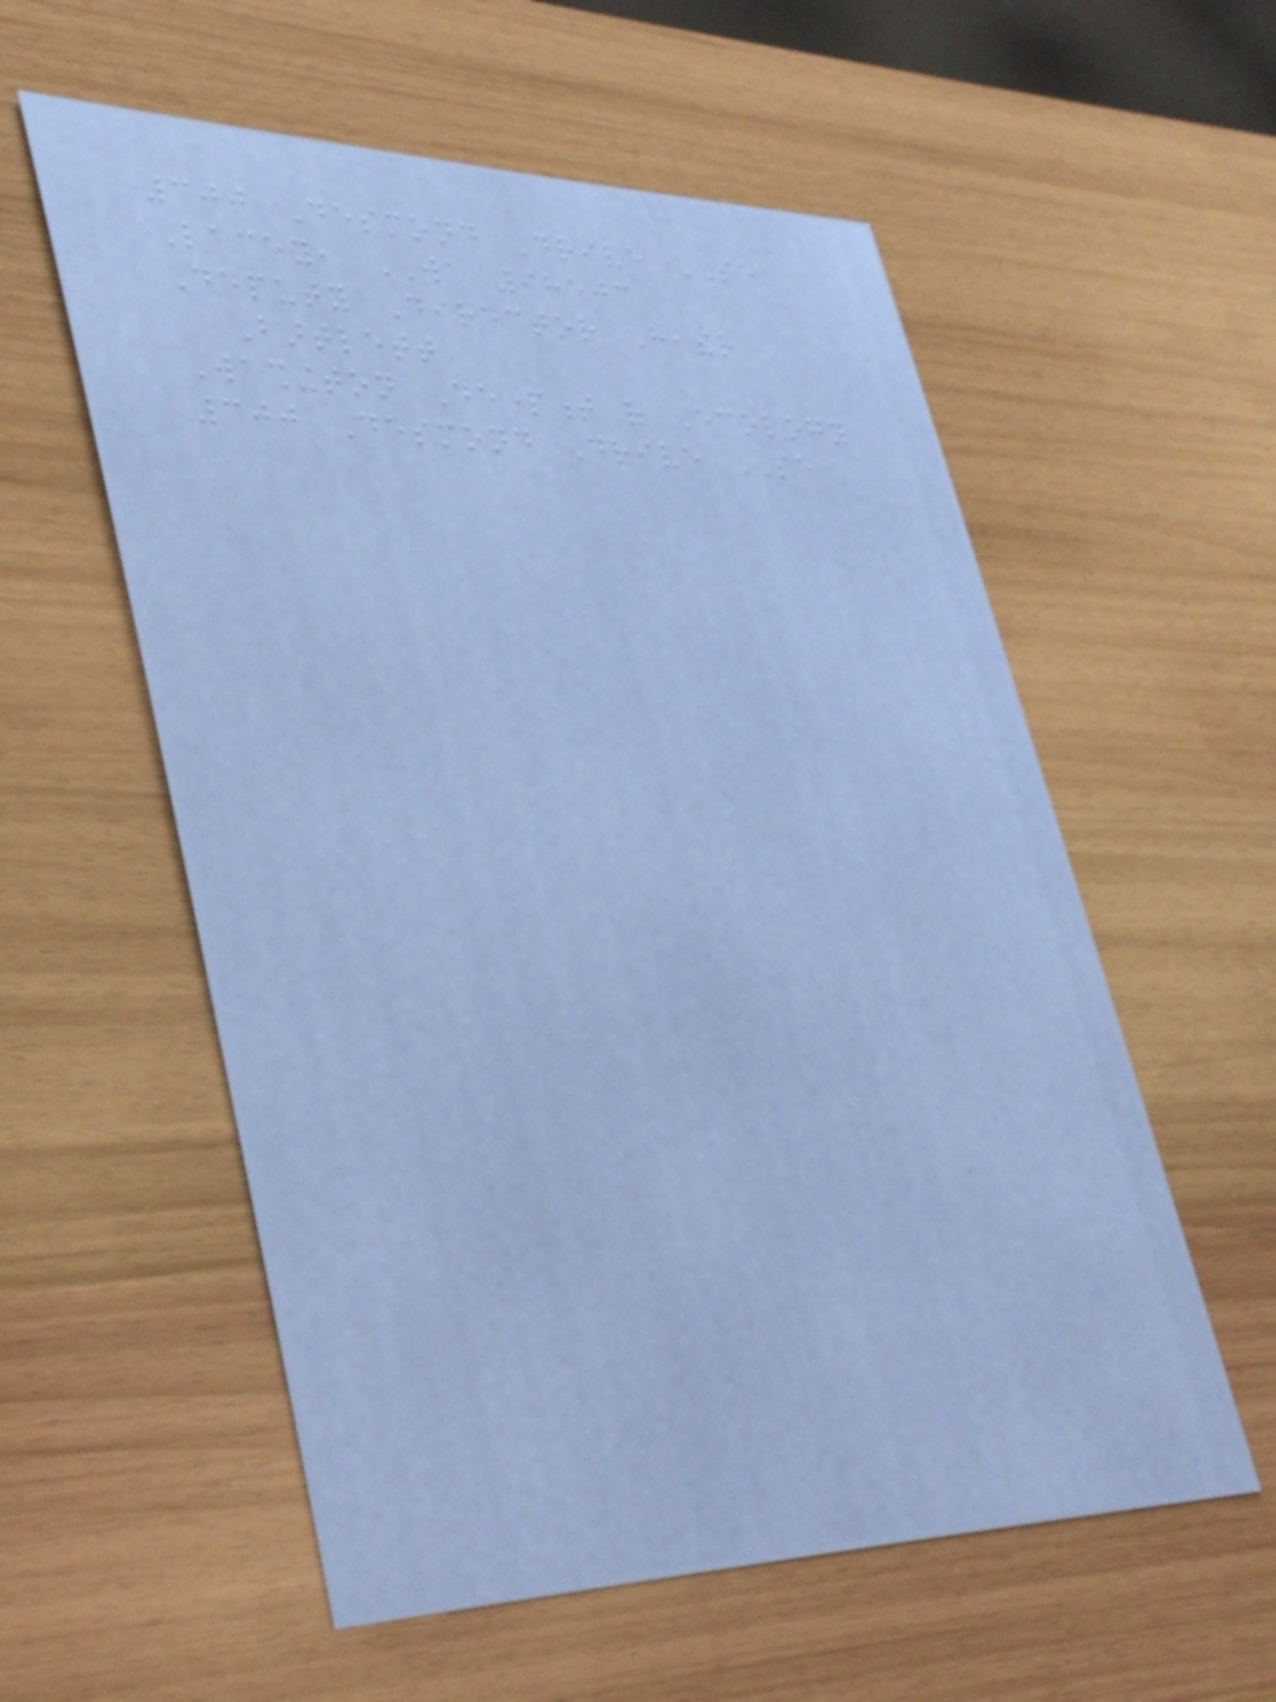300 Desmond Drive SE
Lacey, WA 98503
Deputy Director Heather
Bartlett
Washington Department of Ecology
300 Desmond Drive SE
